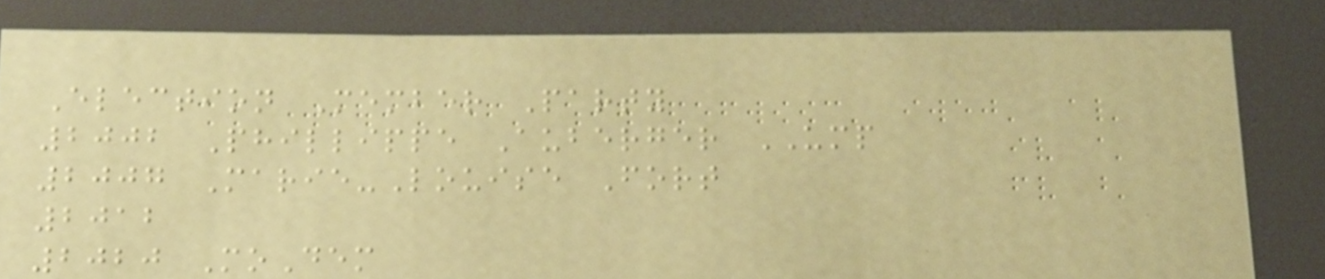Election Member Party
2002 Phillippe Auberger UMP
2007 Marie-Louise Fort
2012
2020 MoDem
